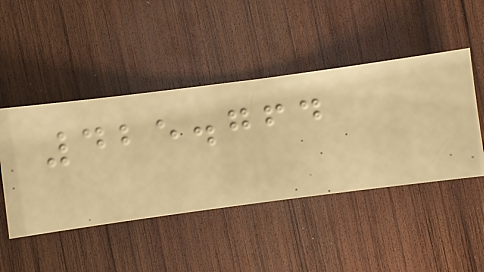425.764
